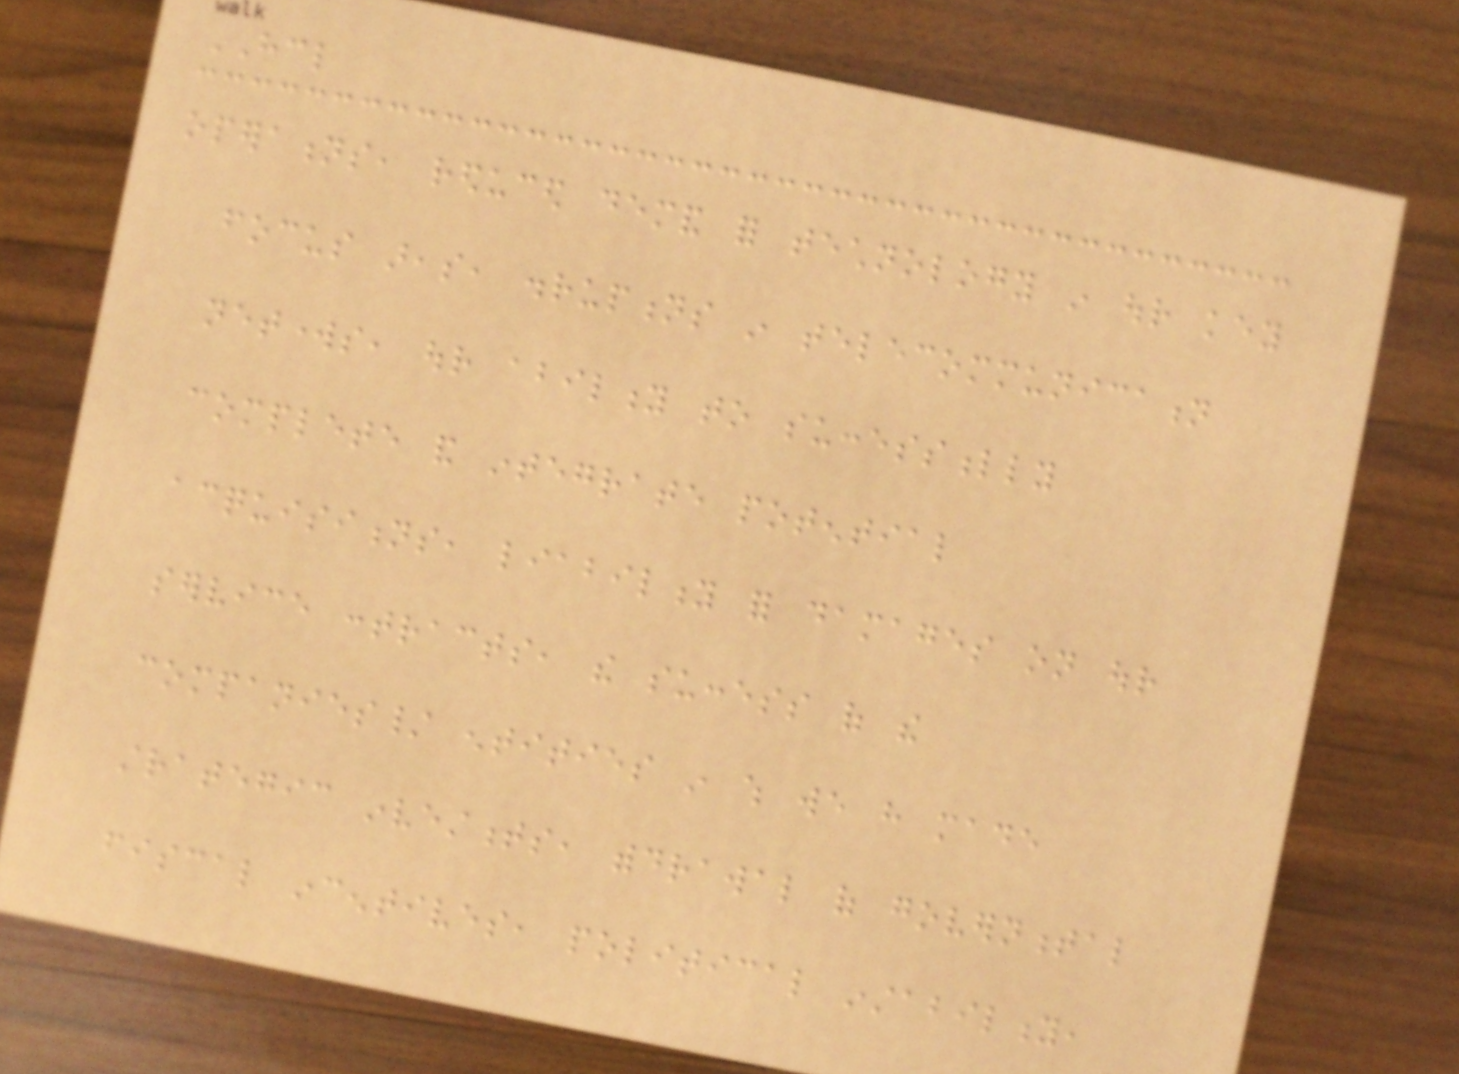HCL
operations, reduced demand for technology in our key
focus areas, disruptions in telecommunication
networks, our ability to successfully
complete and integrate potential
acquisitions, liability for damages on our
service contracts, the success of the
companies/ entities in which we have made
strategic investments, withdrawal of governmental
fiscal incentives, political instability,
